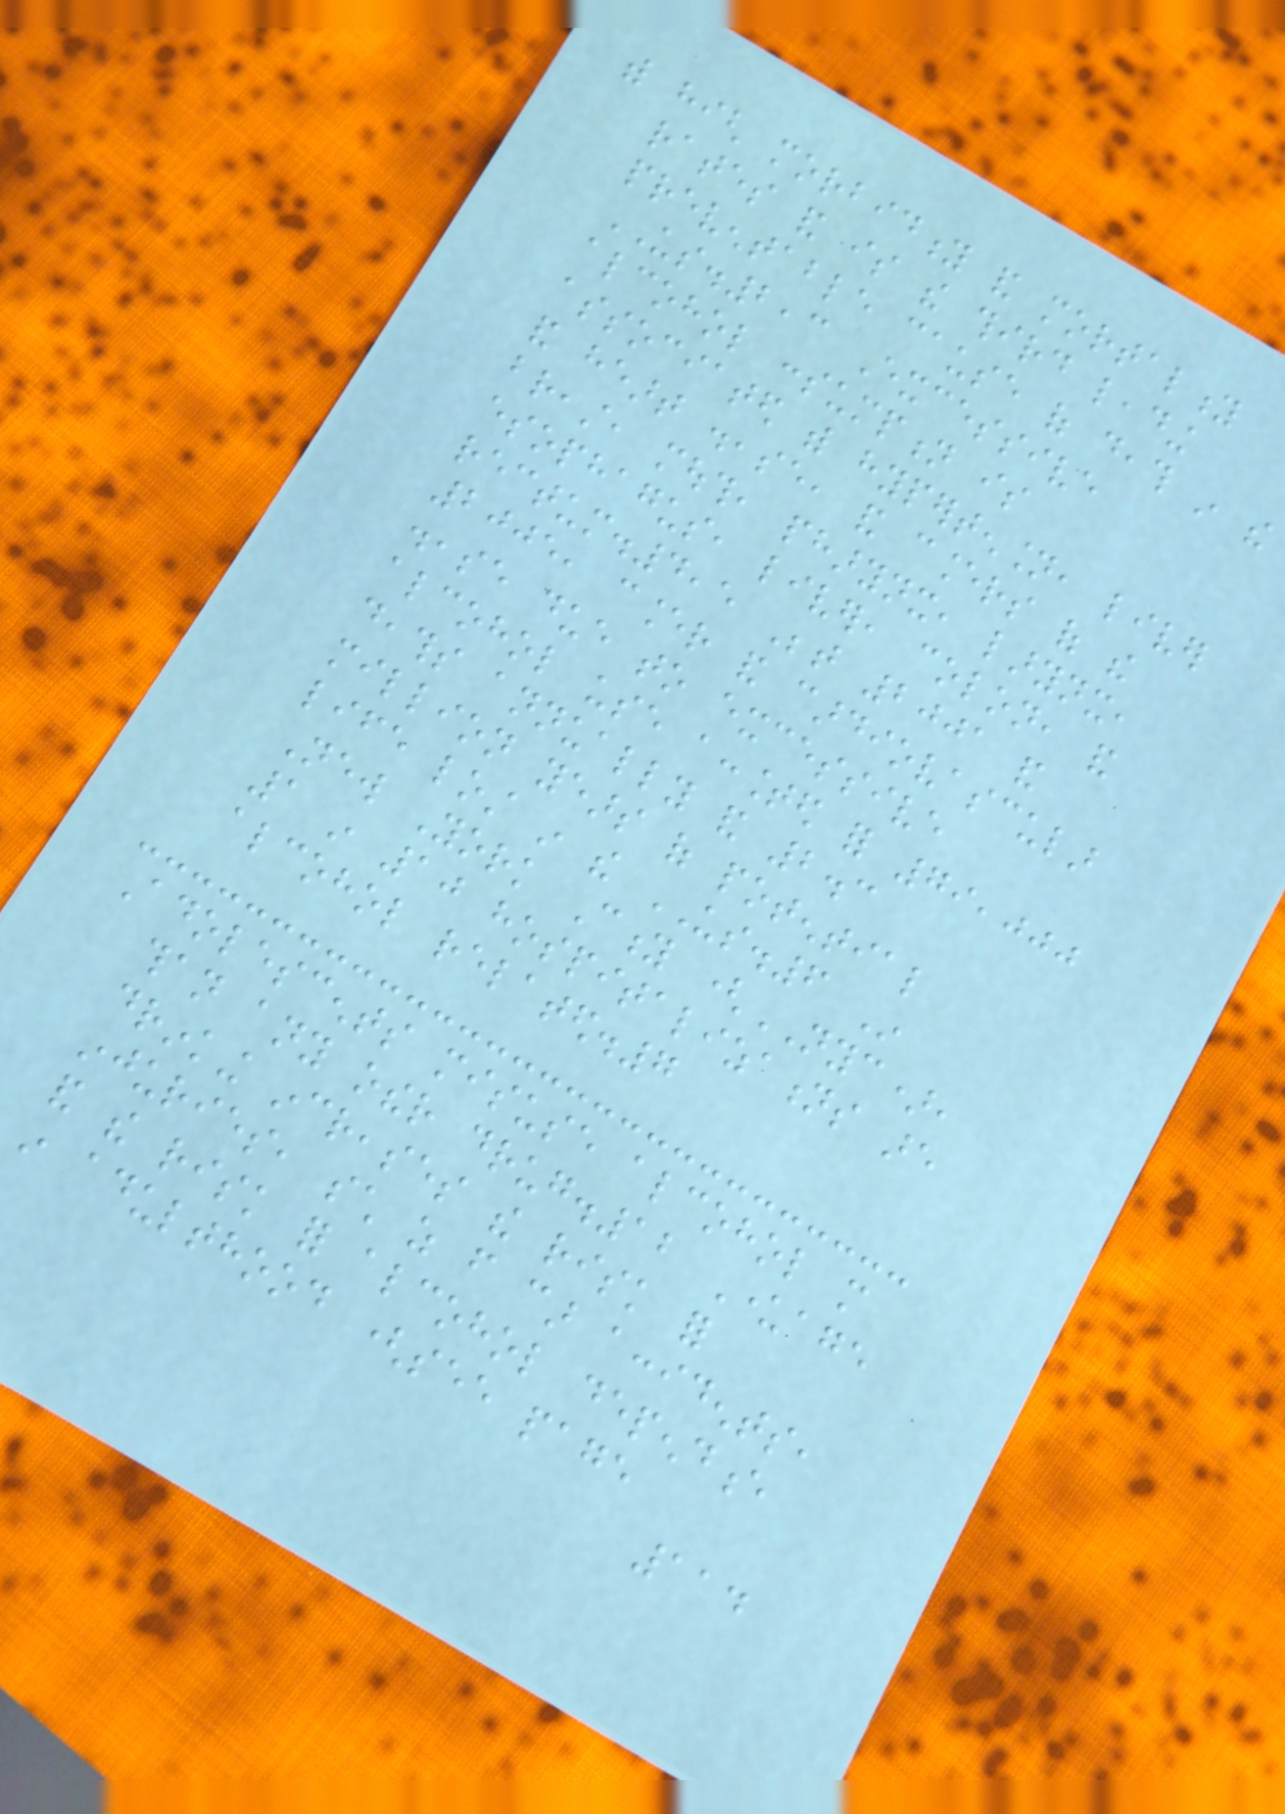with high morbidity and mortality
rates and is the third leading
preventable cause of death in the
US.2,3 Excessive
alcohol consumption is
associated with hypertension, liver
and heart disease, and cancers of the
breast, mouth, pharynx, larynx,
esophagus, liver, colon, and
rectum.4,5 Between 2001 and
2005, cancer and cardiovascular
disease due to excessive
alcohol use accounted for 79,000
deaths annually and 2.3
million years of potential
life lost in the US.6 In
New York City (NYC),
1 in 10 hospitalizations are
alcohol related.7
Adolescents misuse alcohol more
than any other drug.12 Underage
drinking increases the risk for
injuries, such as from car accidents,
and the risk for alcohol dependence
in adulthood (see page
114
